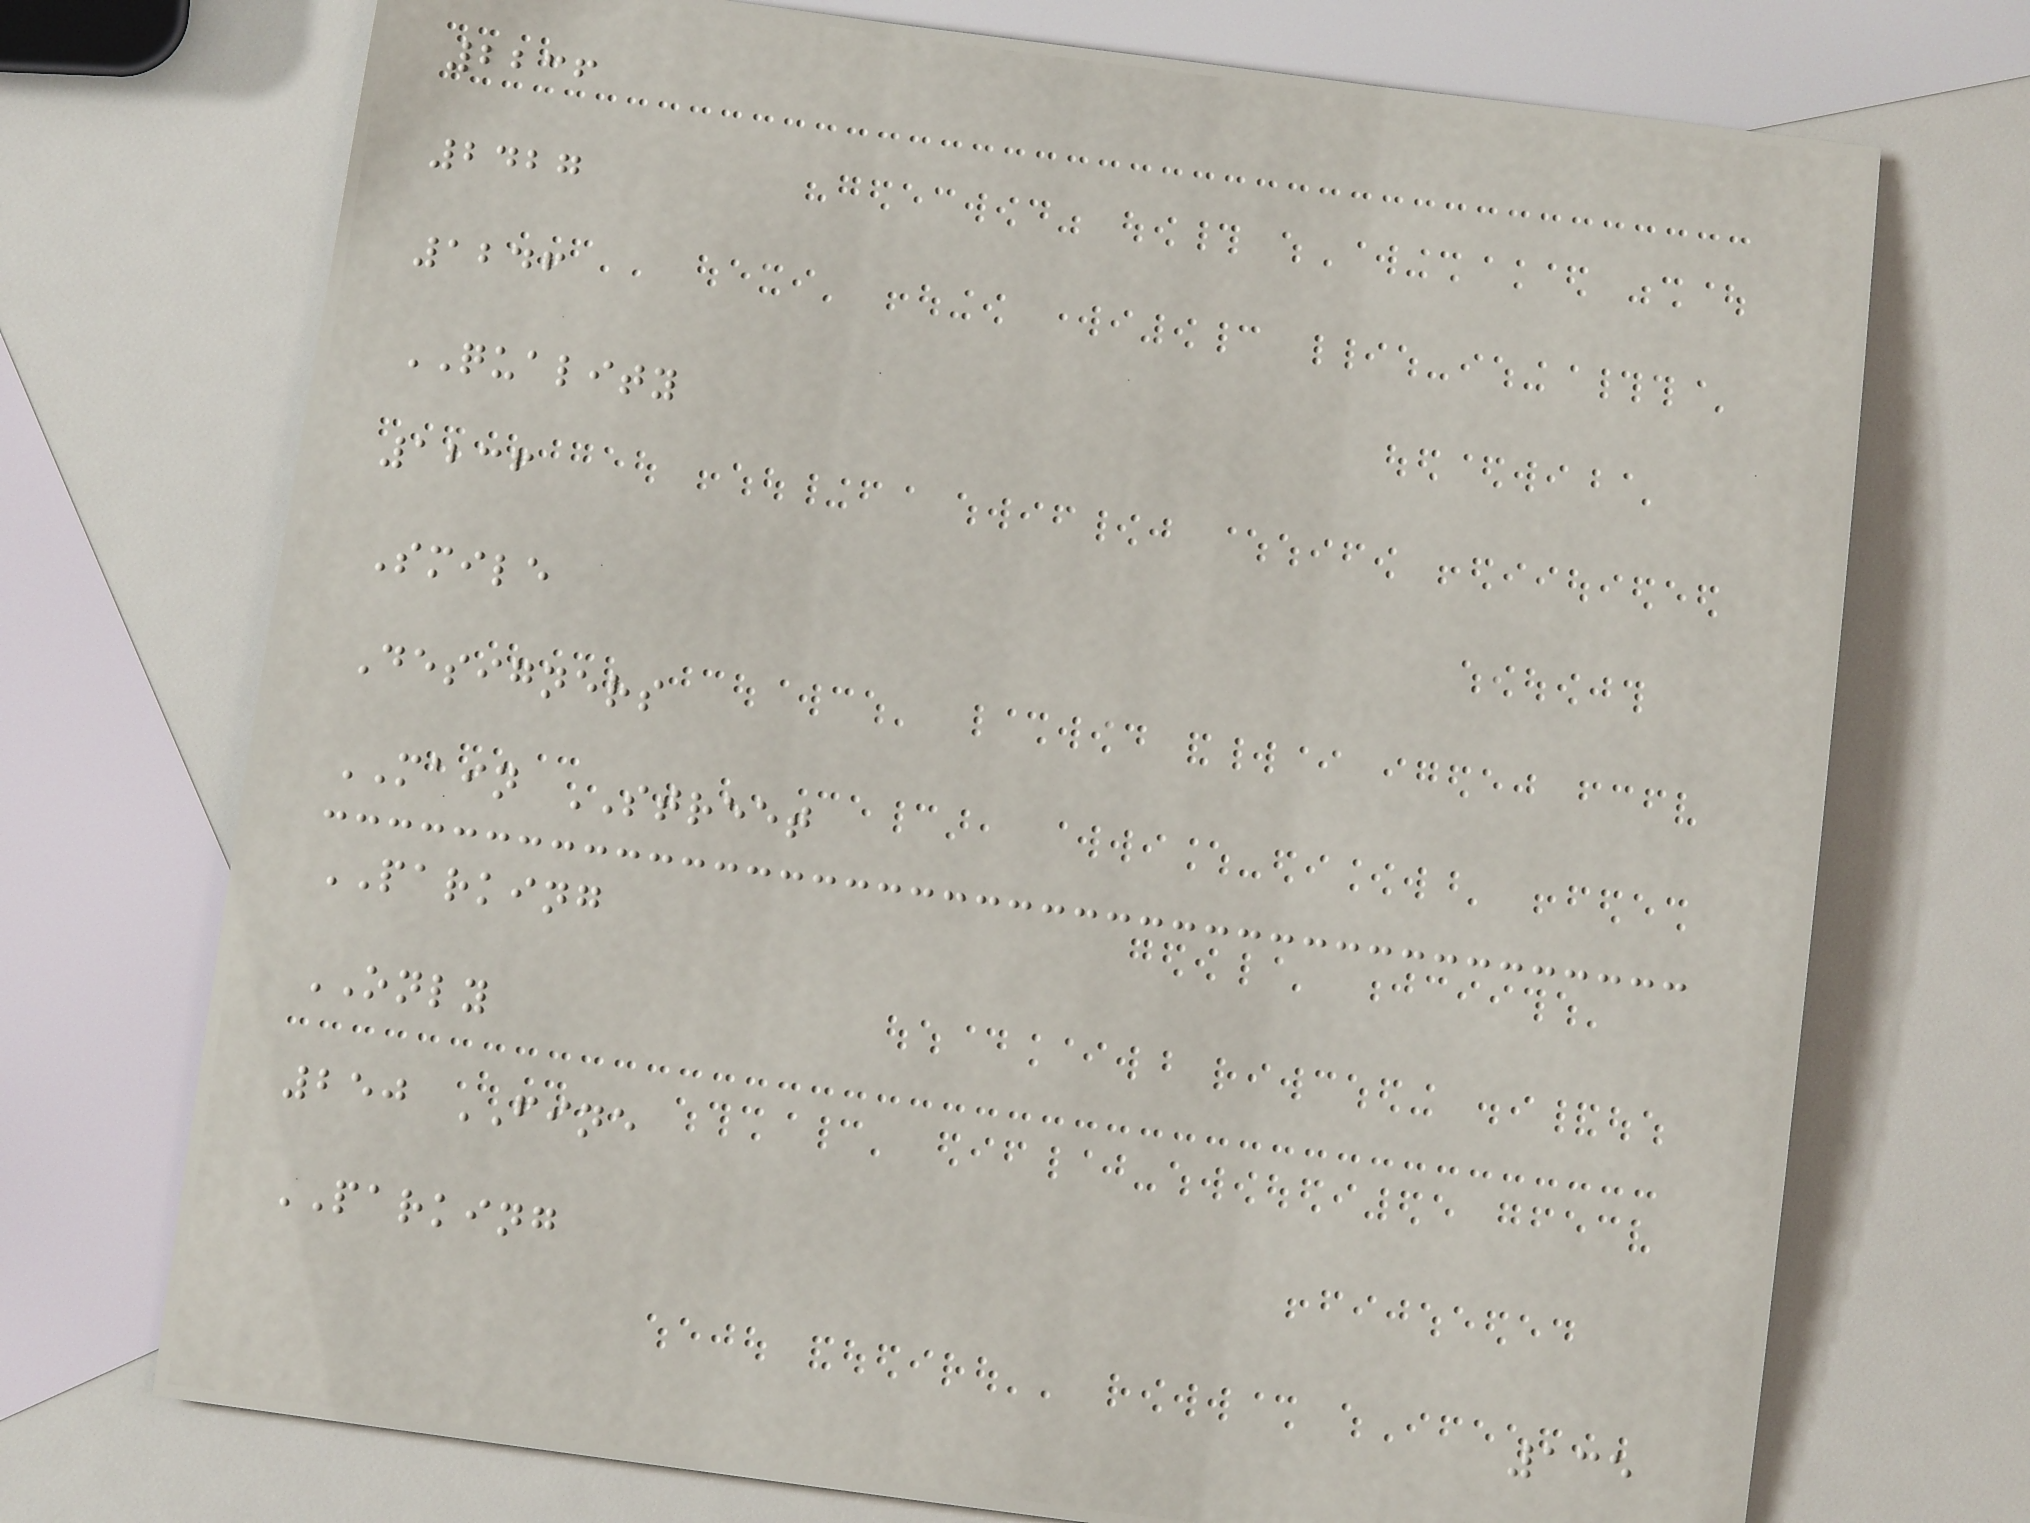2236
2427
1246
QUALITY
1236
Smile
Designers
MAIN STREET
PARKING
ONLY
250 FINE
PARKING
135
